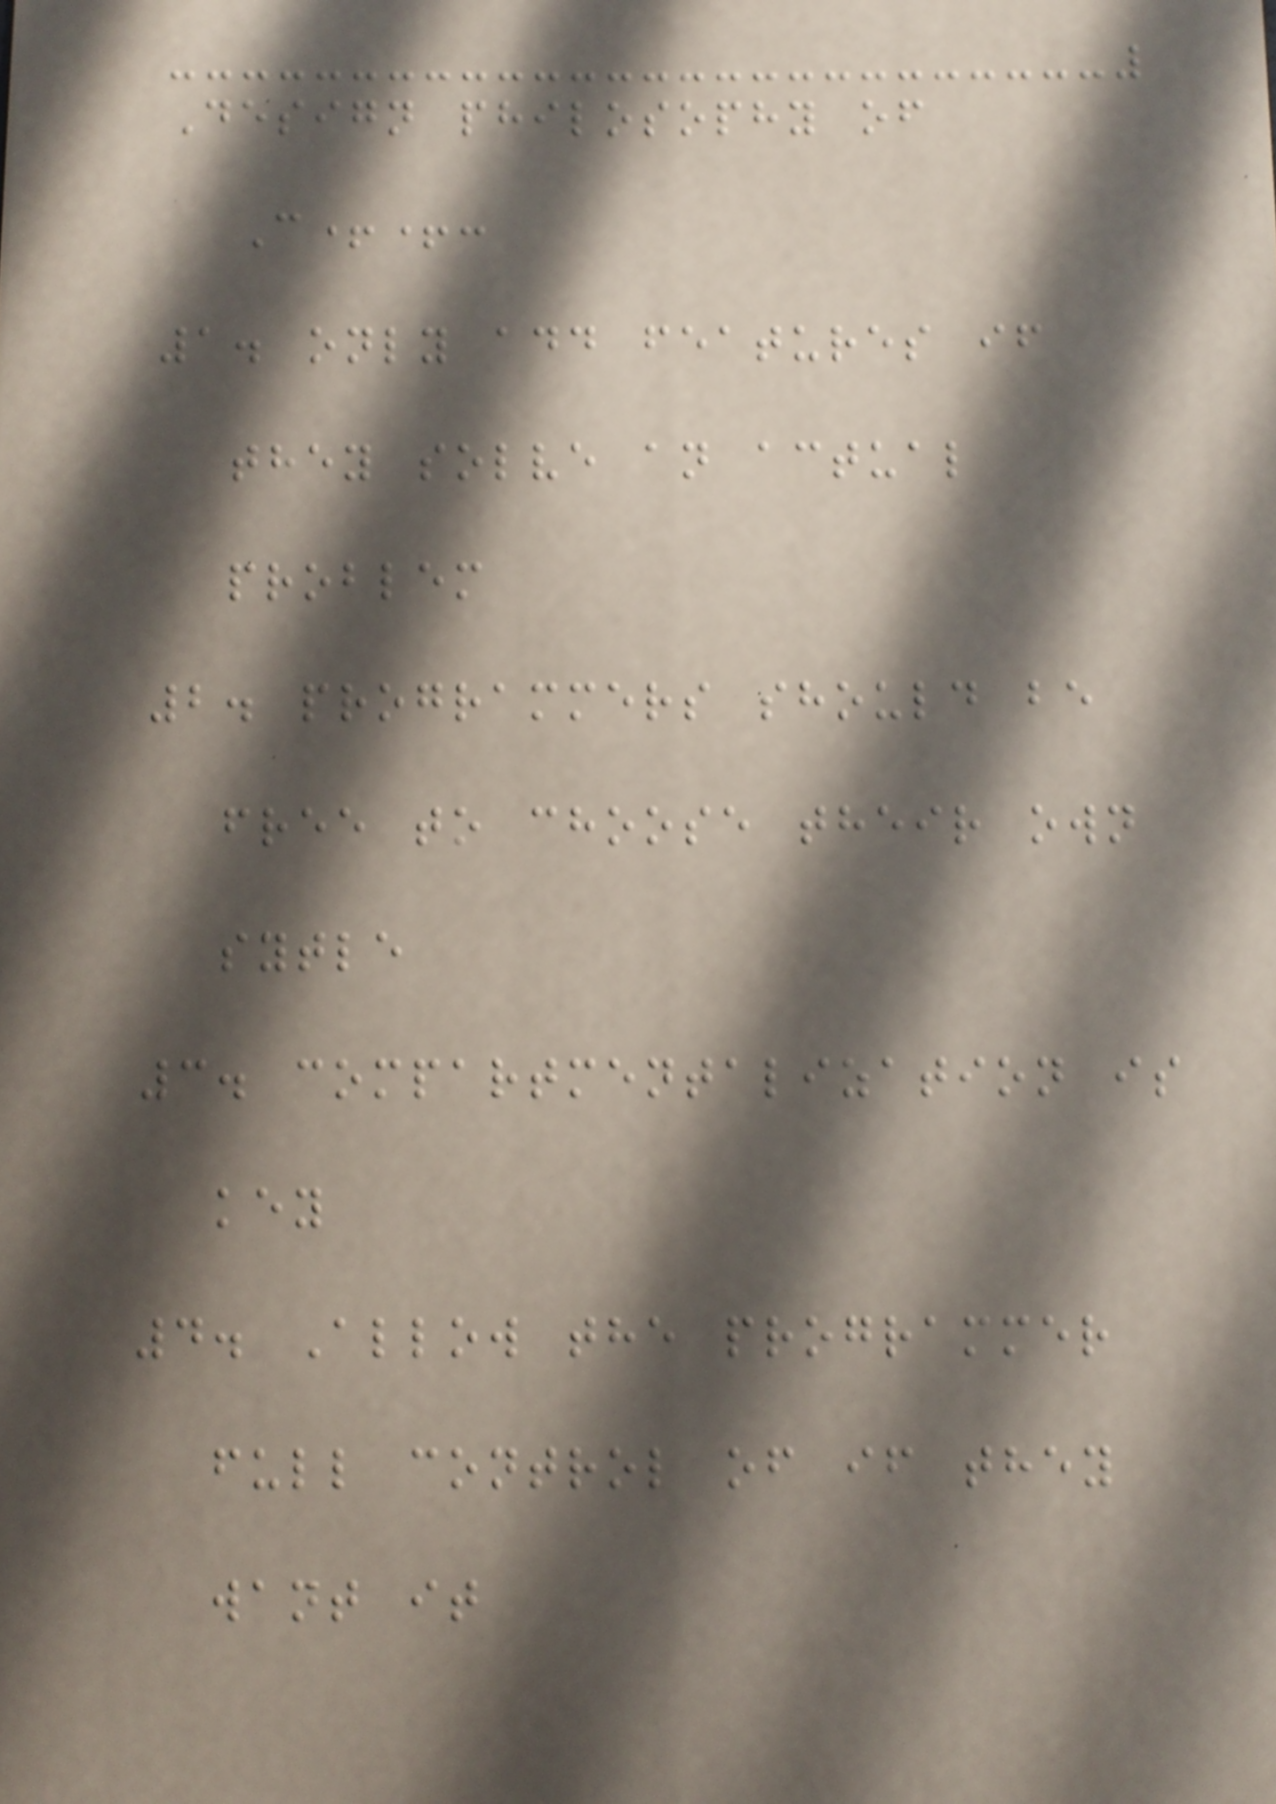Design philosophy of
C++:
1. only add features if
they solve an actual
problem
2. programmers should be
free to choose their own
sytle
3. compartmentalization is
key
4. Allow the programmer
full control of if they
want it
